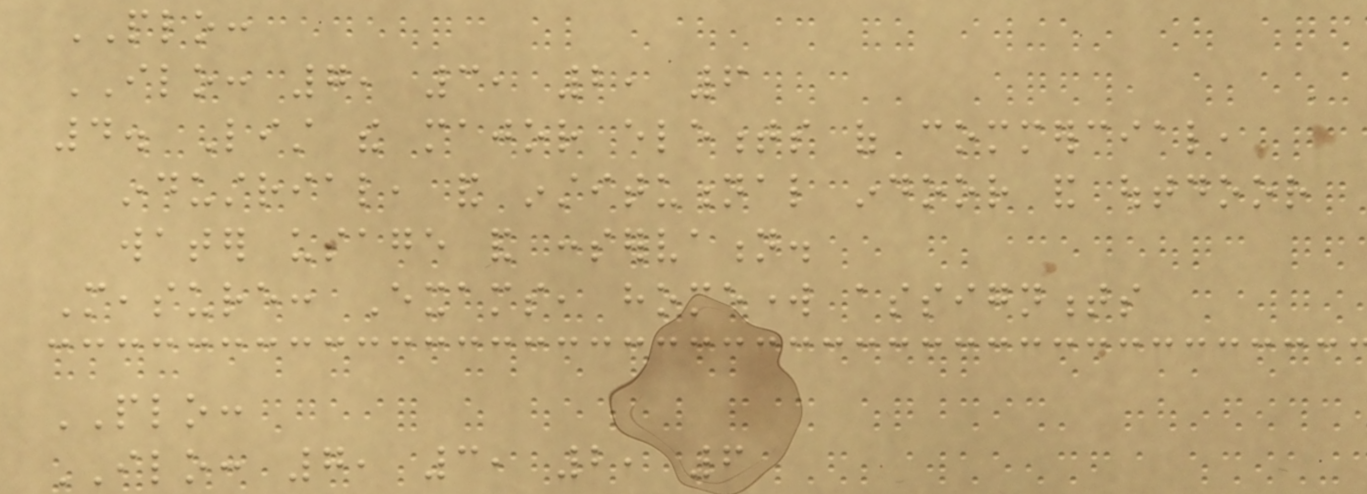PLO:
ILO: 7, 3, 2, 6
4. List the major elements of commercial,
industrial, and institutional indoor and outdoor
water usage and conservation.
Measure: Exams, homework assignments
PLO:
ILO: 7, 3, 2, 6
